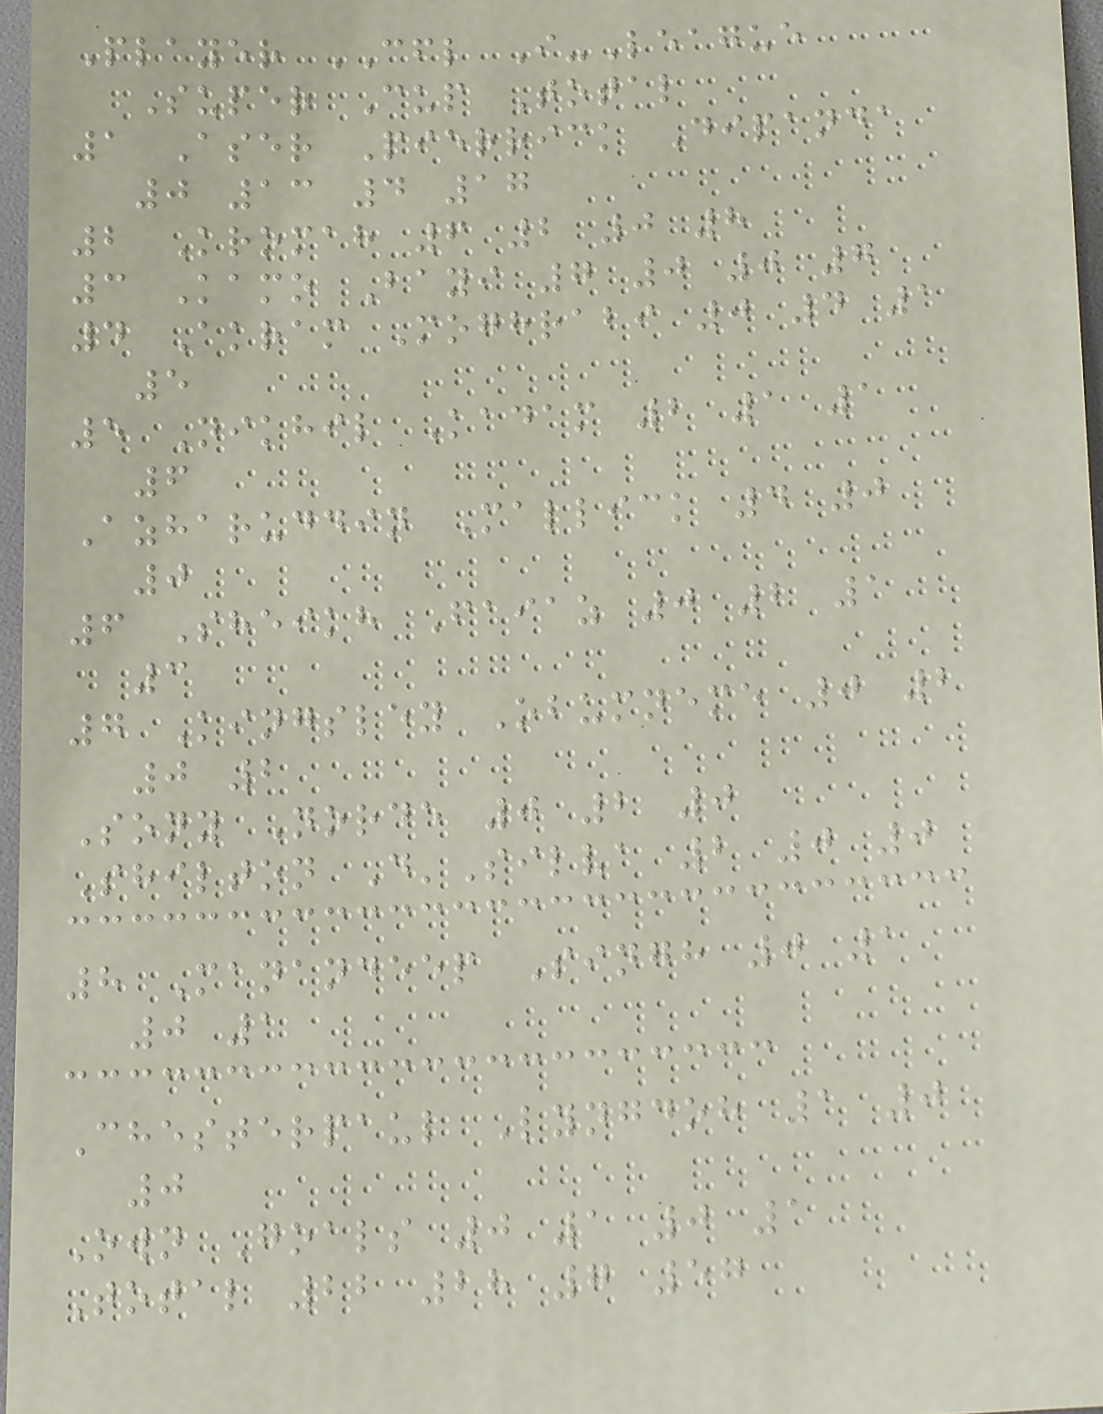Player CFL I-League
Super Cup Total
1 Aser Pierrick Dipanda
0 13 4 17
2 Kromah 6 2 0 8
3 Kamo Bayi 7 0 0 7
4 Akram Moghrabi 0 4 1
5
5 Nikhil Kadam 2 1 1
6
Azharuddin Mallick 4 0
0
6 Sheikh Faiaz 0 2 1
3
7 Kingsley Obumneme 0 2
0 2
Sony Norde 0 2 0
Shilton D'Silva 2 0 0
8 Manandeep Singh 0 1
0 1
Chesterpaul Lyngdoh 1 0
0
Own Goals 0 1 0 1
Total 22 28 7 57
